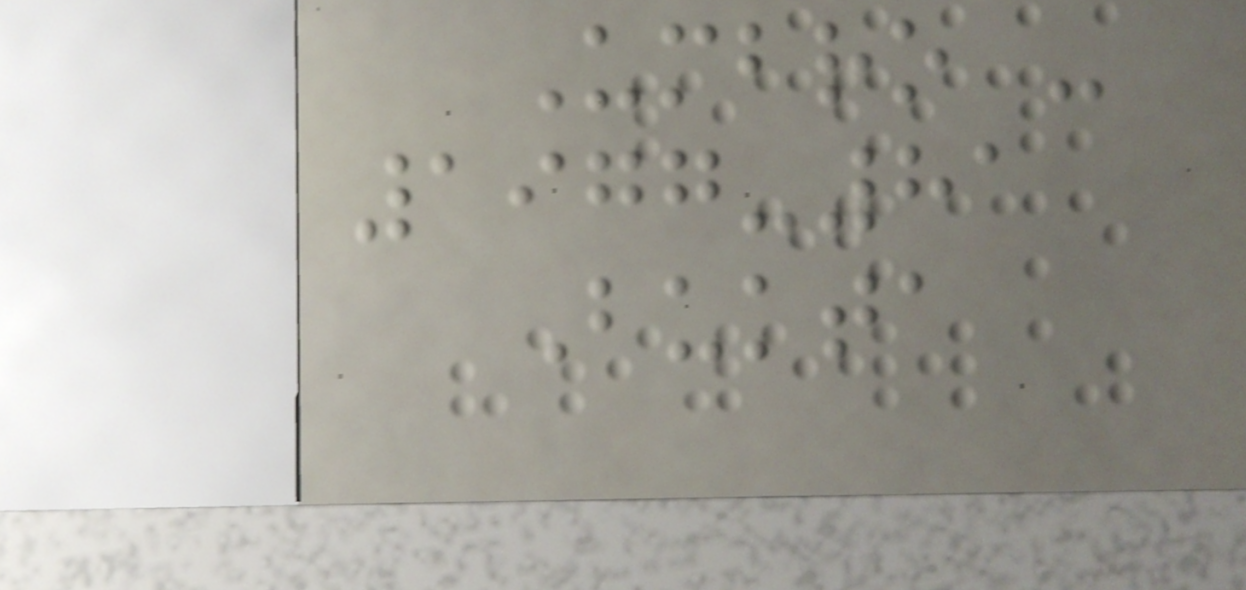Umbro -
1977-81
Bukta
